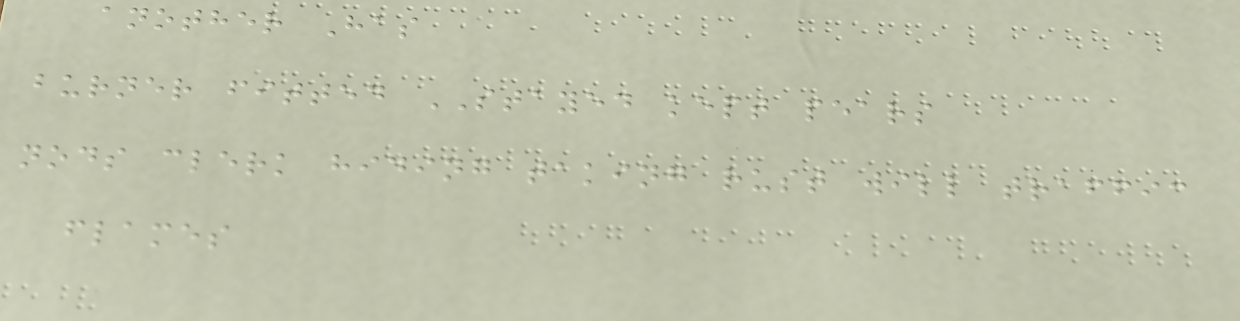another Has
burner fitted STAYED kept pears
nods clerk hiding taking rust will traffic
flames
